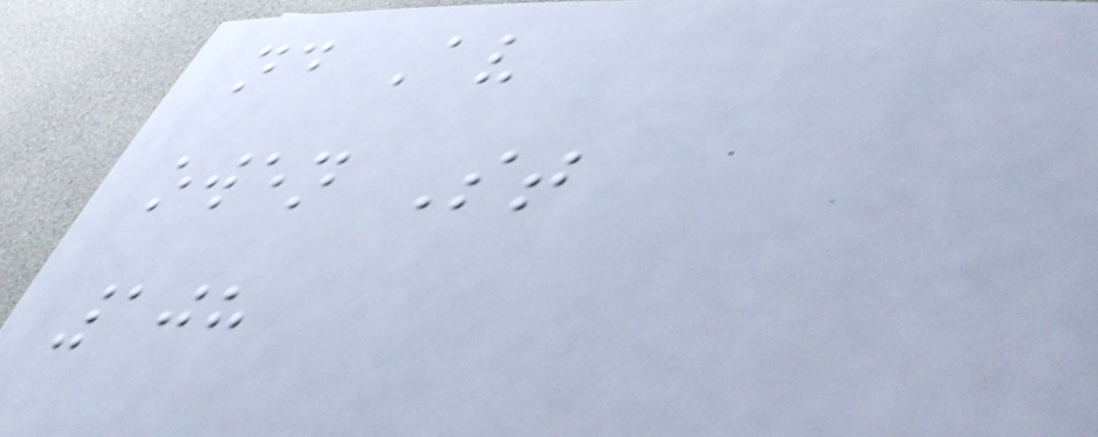nd Av
owen St
108
